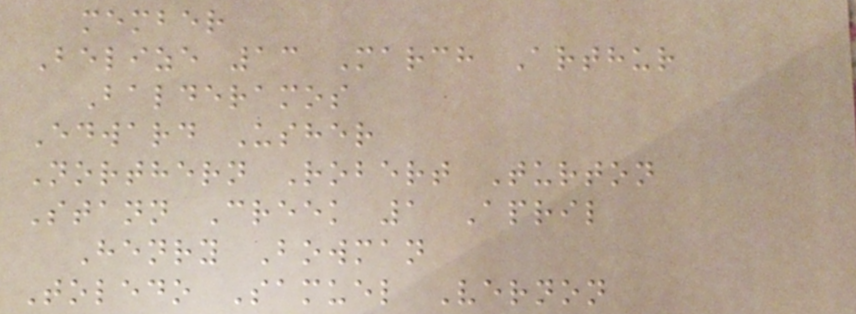member
Belize 13 March Arthur
Balderamos
Edward Usher
Northern Robert Turton
Stann Creek 1 April
Henry Bowman
Toledo Samuel Vernon
